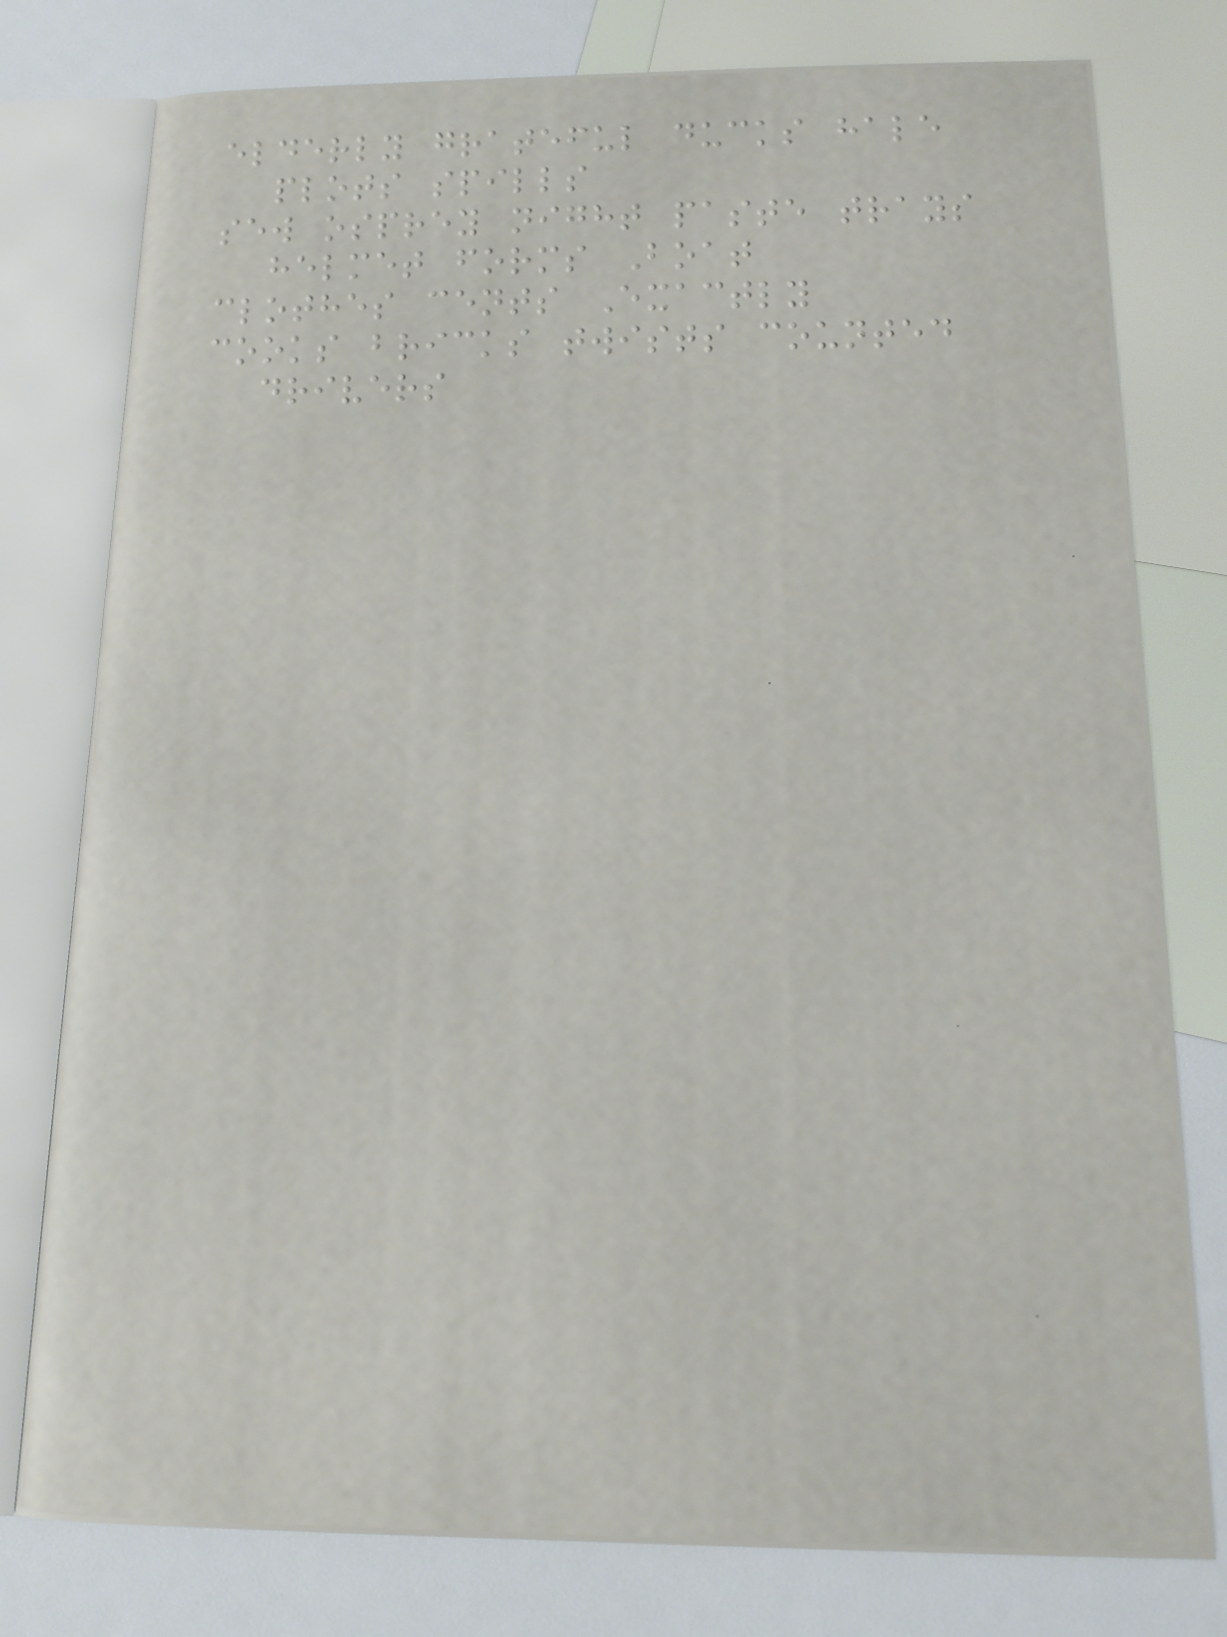elderly grateful ducks hale
plots spills
sew osprey night paste trays
helmet forms Boat
clothes cents Exactly
cooks bricks twists counted
drivers
